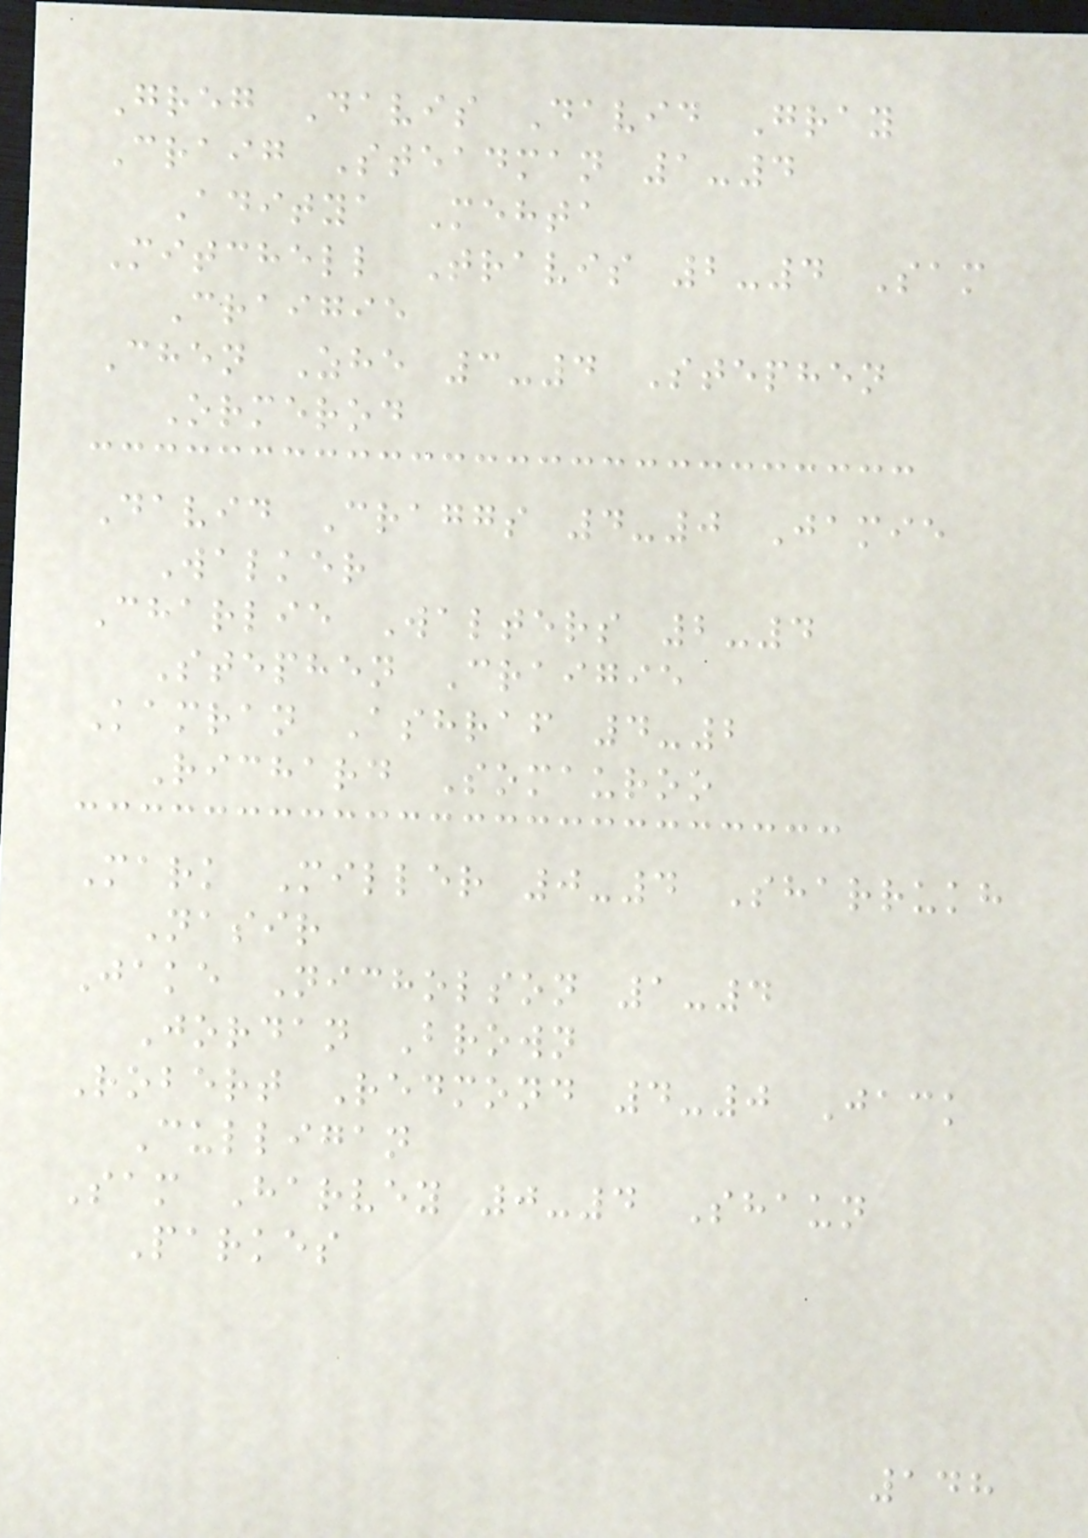Greg Davis David Gray
Craig Steadman 1-4
Aditya Mehta
Mitchell Travis 2-4 Sam
Craigie
Chen Zhe 3-4 Stephen
Ormerod
David Craggs 4-0 Jamie
Walker
Charlie Walters 2-4
Stephen Craigie
Kamran Ashraf 4-2
Richard Somauroo
Mark Miller 0-4 Sharrukh
Nasir
Jake Nicholson 1-4
Jordan Brown
Robert Redmond 4-0 Jack
Culligan
Sam Harvey 0-4 Shaun
Parkes
148
